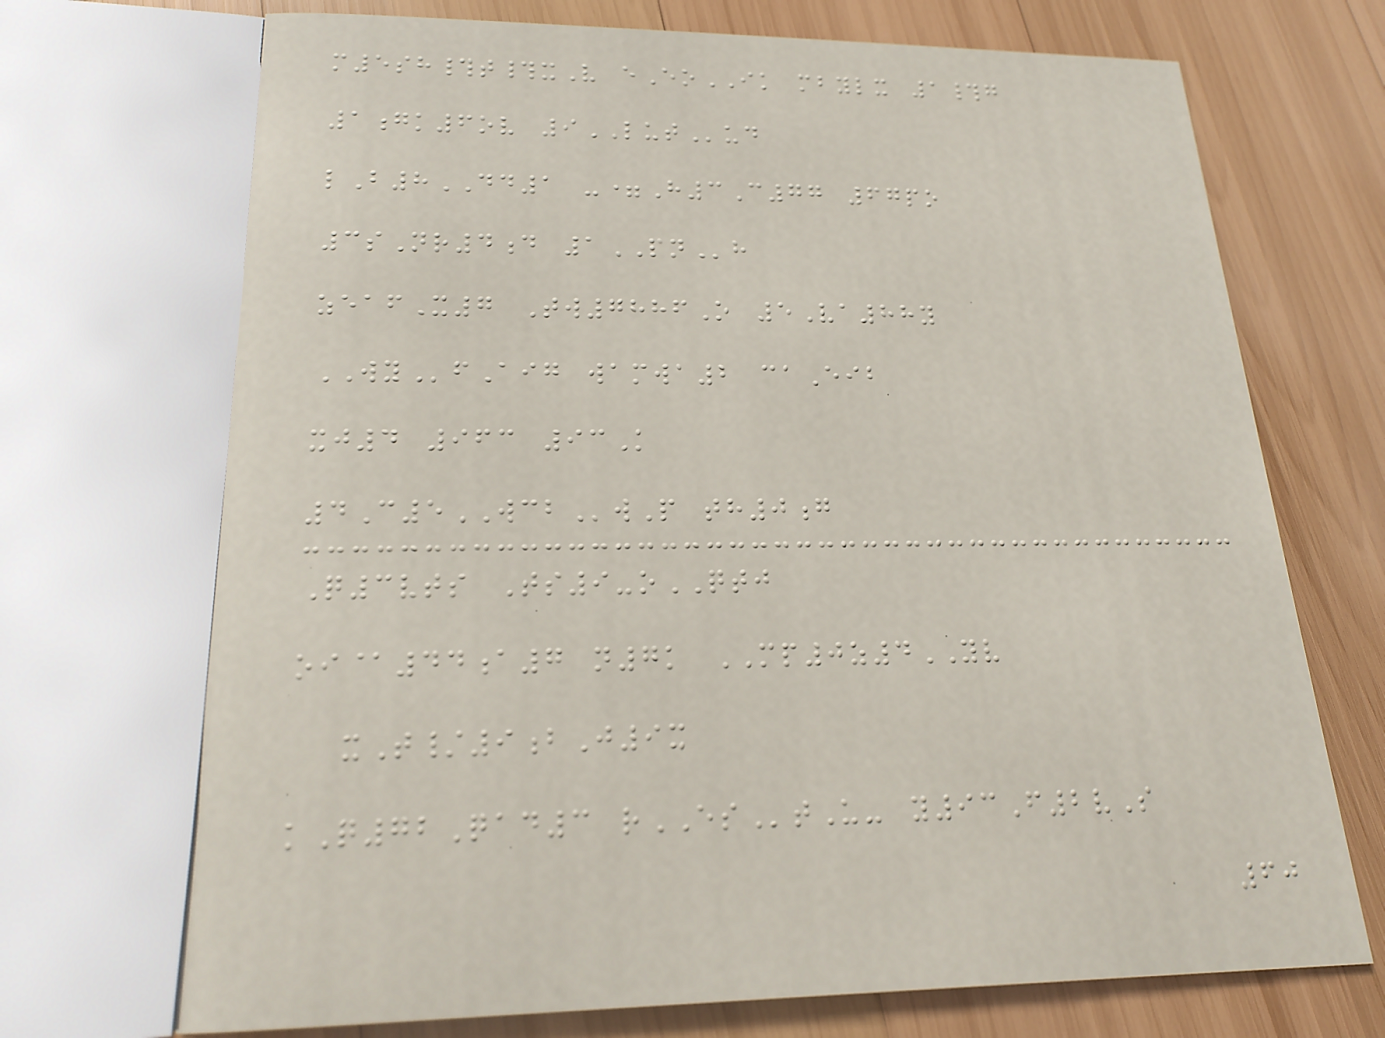m5sh#t#xV eEoIK mbylx 1#g
1gk6ov 9LUTud
lB8DD1 -=H3C77 67po
3sNr4d 1PNh
zeafX7 Tw7886O 5Va88y
WYfAig wamwa2 caEib
xj4 963 93K
4C5WCBwP th0g
Q3vts Ts9-oQTJ
oi@44a7 n7k MP0z4YV
xT/9bJ9x
kQ72Qad3 rEStU- y93F2vS
60
